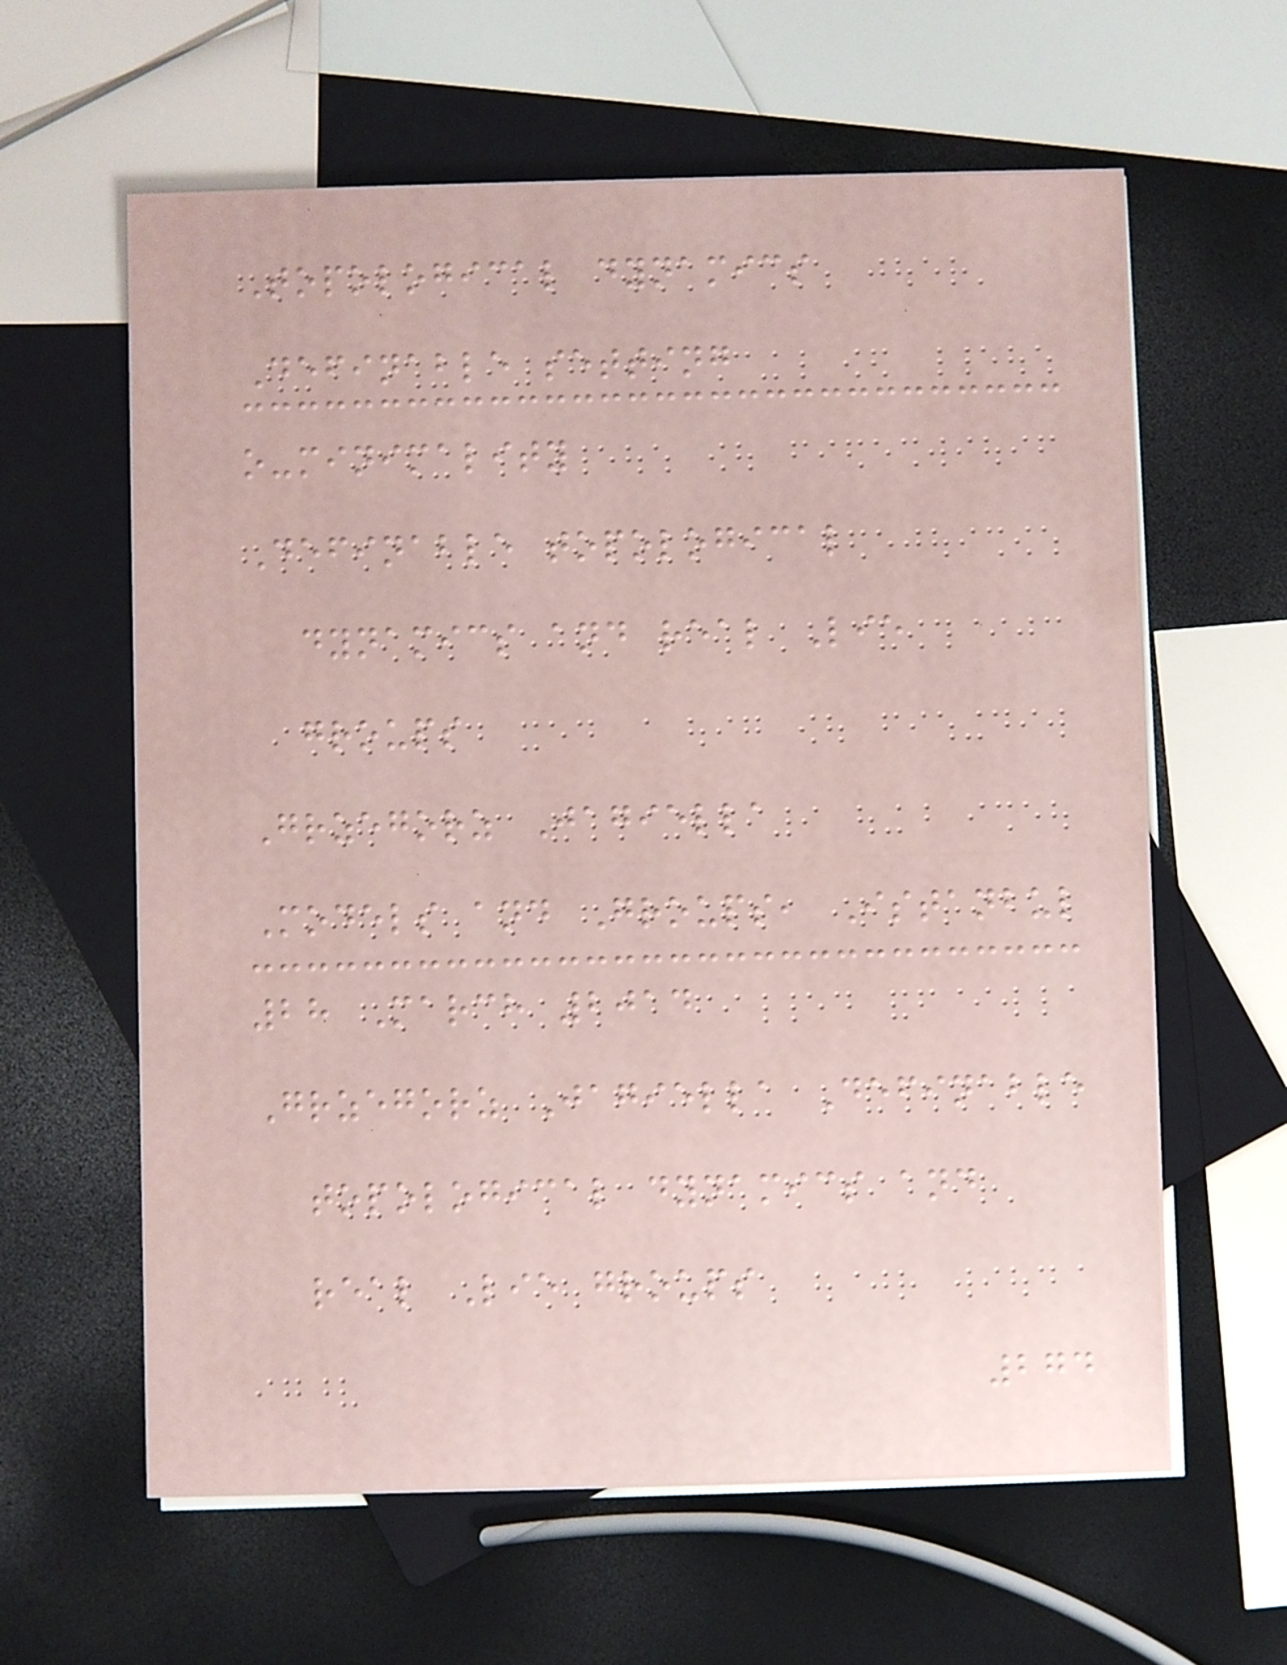Topological dynamics
Definable setting
o-minimality
Definable topological
dynamics and real Lie
groups
Grzegorz Jagiella
Models and Groups, Istanbul
28 March 2014
Grzegorz Jagiella Definable
topological dynamics and
real Lie groups
274
